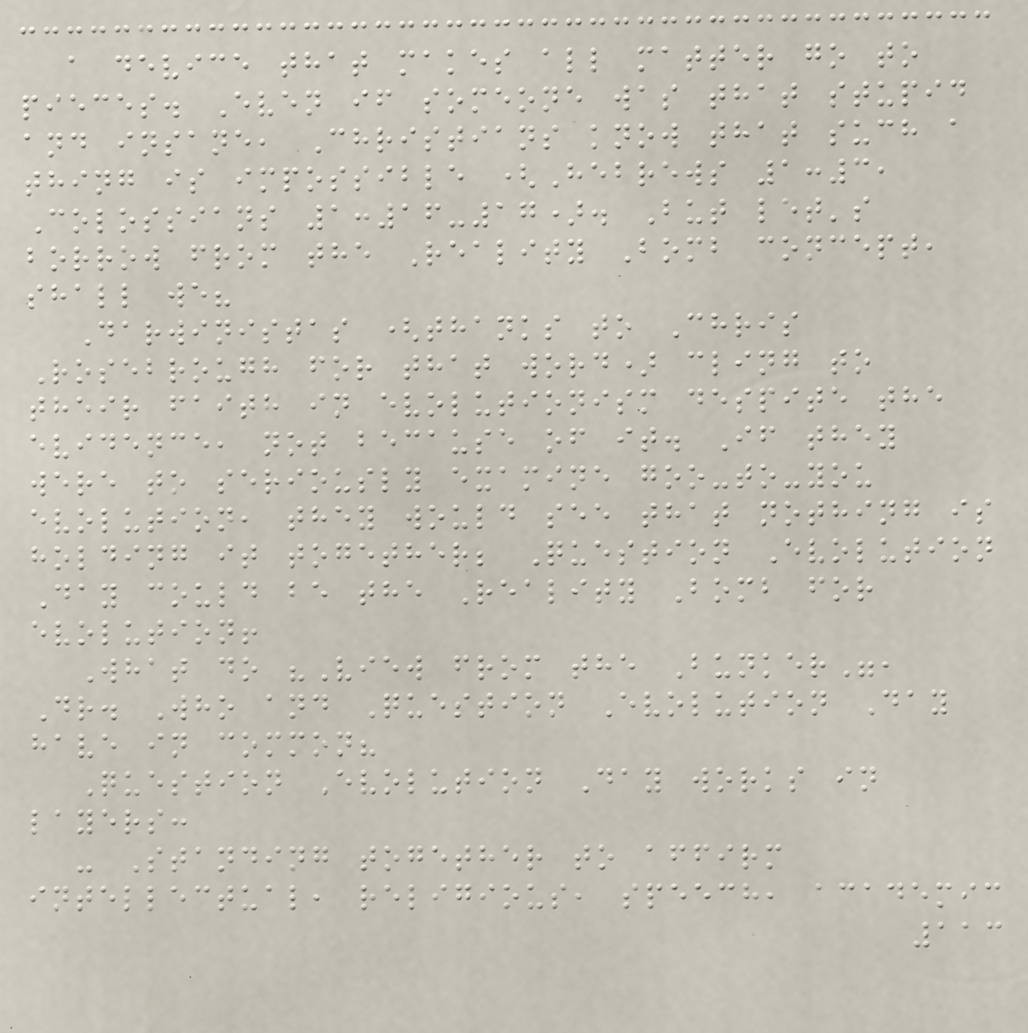a device that makes all matter go to
pieces. Even if someone was that stupid
and insane, Christians know that such a
thing is impossible (Hebrews 1:3,
Colossians 1:16-17). But let's
borrow from the Reality Bomb concept,
shall we?
Darwinistas (thanks to Chris
Rosebrough for that word) cling to
their faith in evolutionism despite the
evidence, not because of it. If they
were to seriously examine goo-to-you
evolution, they would see that nothing is
holding it together; Question Evolution
Day could be the Reality Bomb for
evolution!
What do "View from the Bunker",
Dr. Who and Question Evolution Day
have in common?
Question Evolution Day works in
layers:
- Standing together to affirm
intellectual, religious, speech, academic
113
